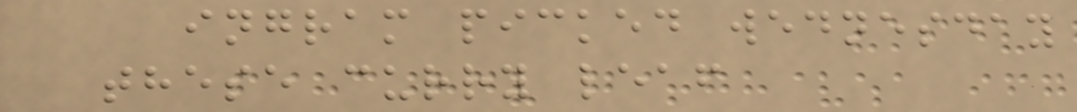ingram picked wednesday
these curry leaf
